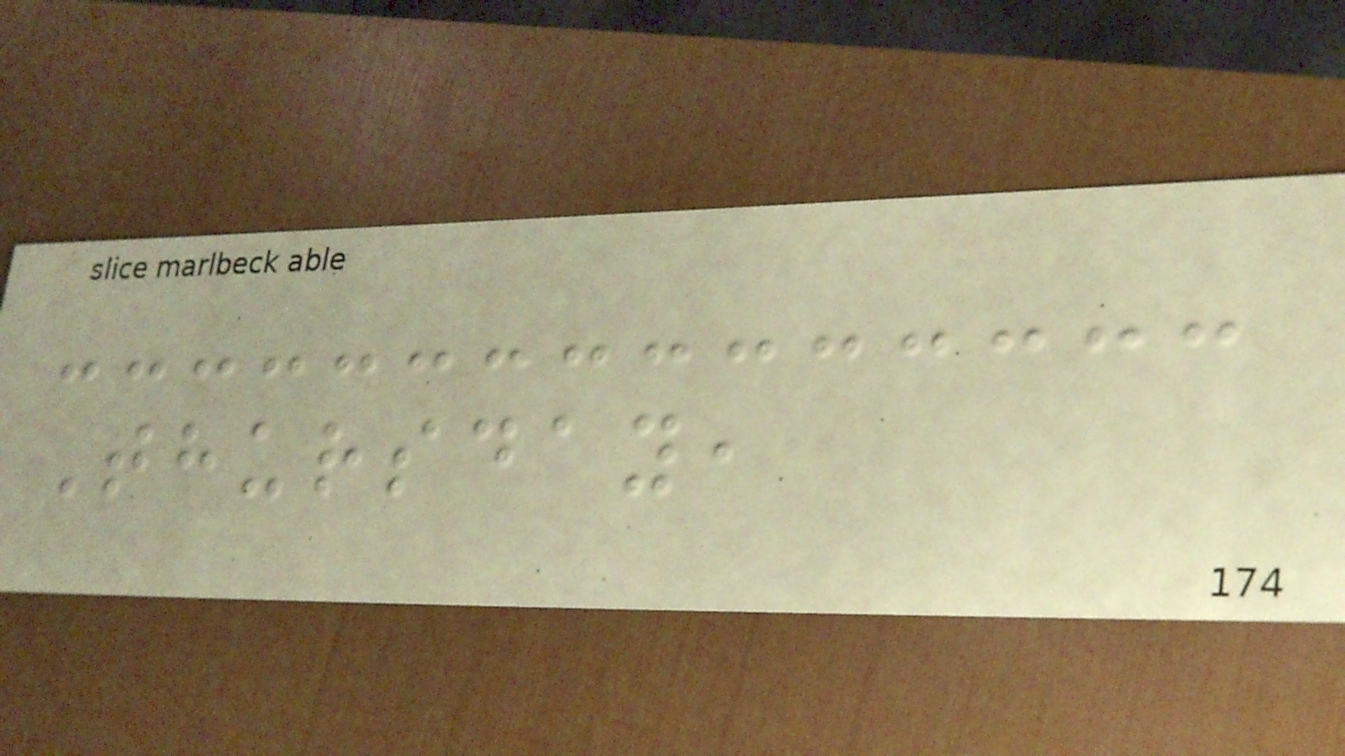Thursday,
